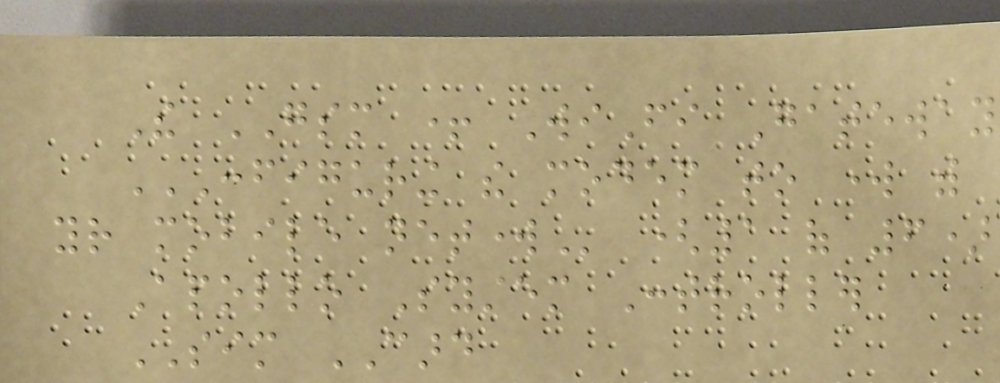The GSM + WiFi Gateway
CONFIGURING THE MODEM TO WORK WITH
YOUR MOBILE NETWORK (1 of 6)
Apollo System Controller
SIM CARD
